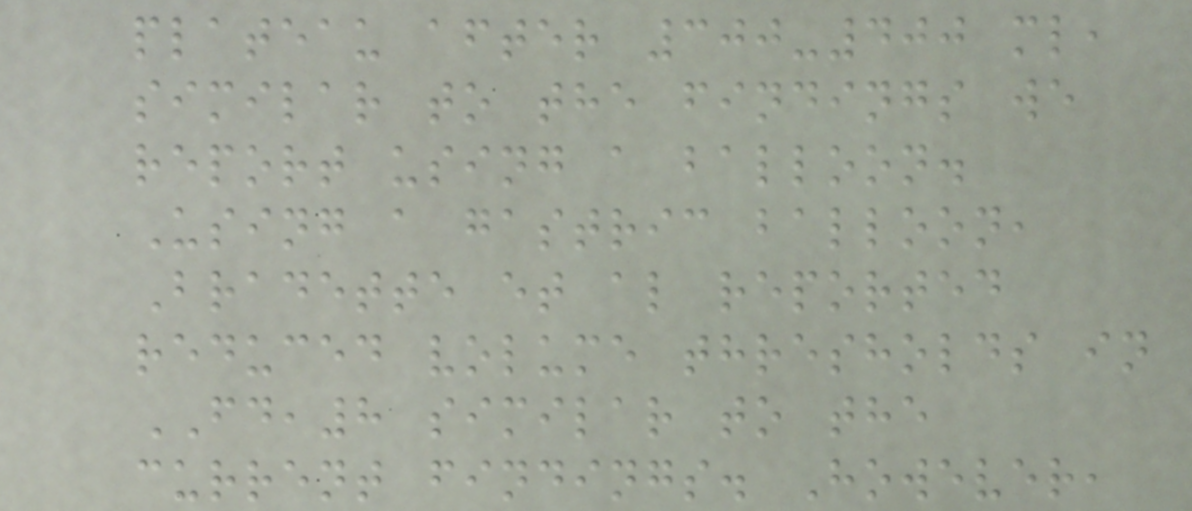plateau after 300-400 ml,
similar to the findings we
report using a balloon.
Using a gastric balloon,
Bradette et al reported
reduced volume thresholds in
FD,8 similar to the
current findings. However,
